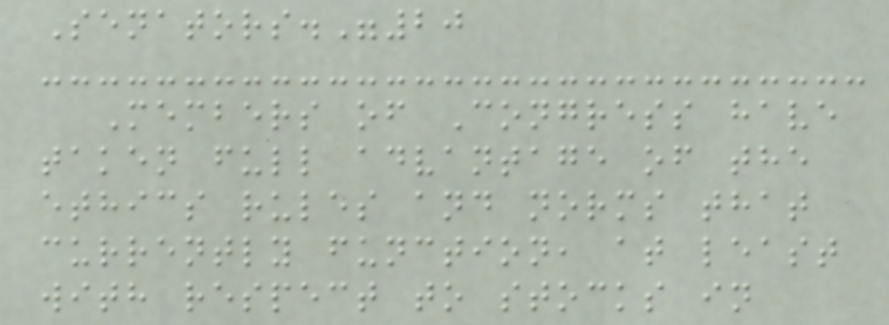Senators."20
Members of Congress have
taken full advantage of the
ethics rules and norms that
currently function, at least
with respect to stocks in
